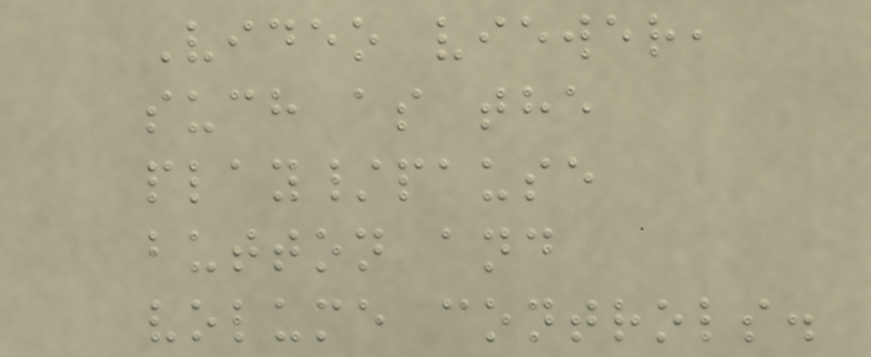Video viewer,
such as the
play/pause
button and
volume controls.
